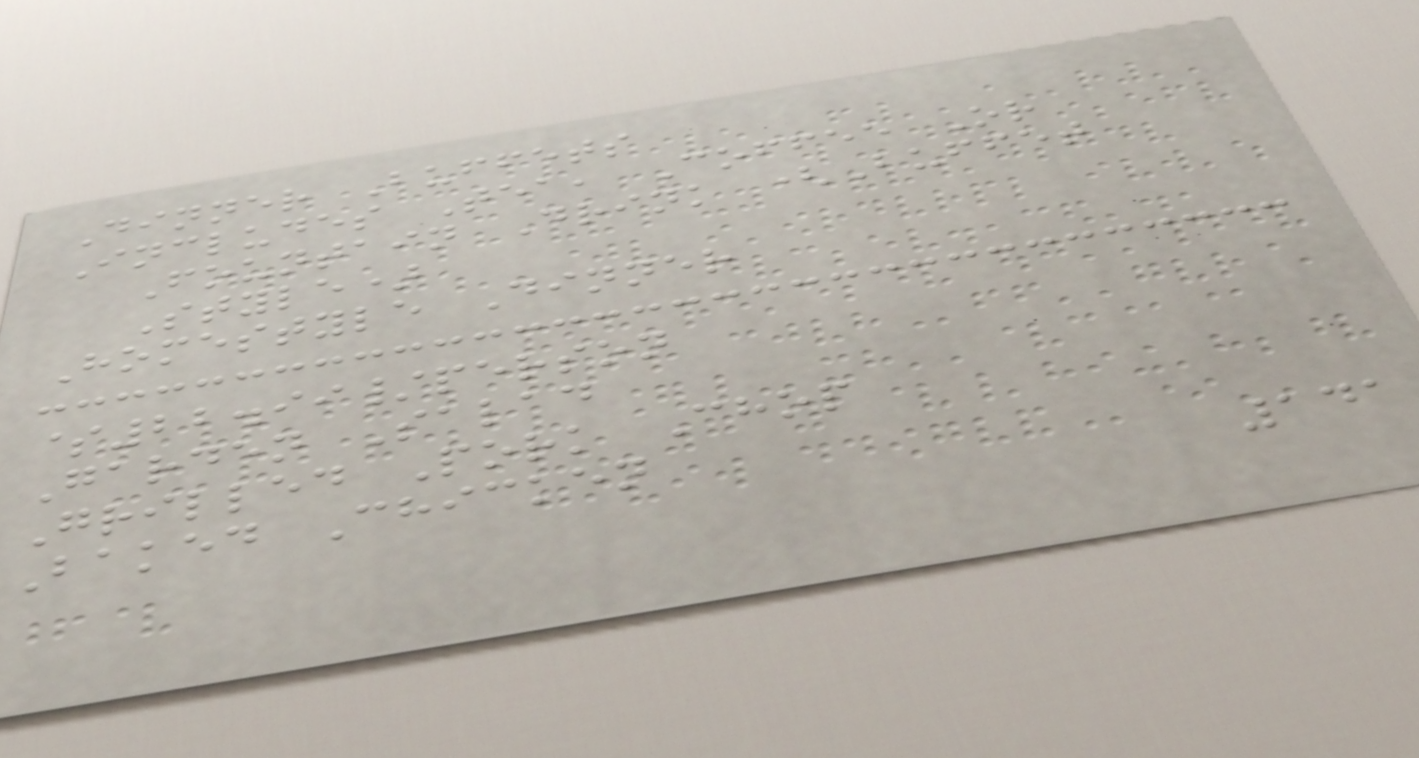Dinner Buffets
Includes Tea, Coffee Or
Fountain Drink (Buffet
Style)
Homestyle Dinner
$22.99/person
Garden Salad
Grilled Pork Chop
Baked Chicken
141
